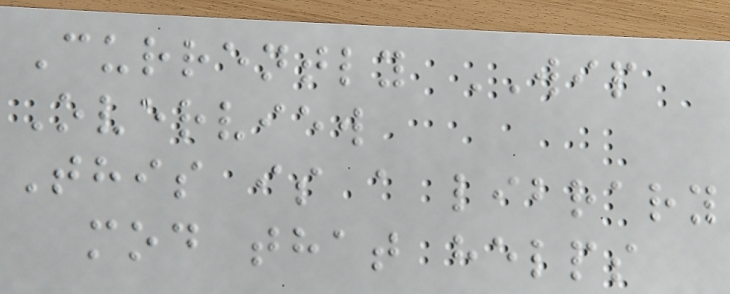Currently WIP
Overview
This is a library
mod that helps
